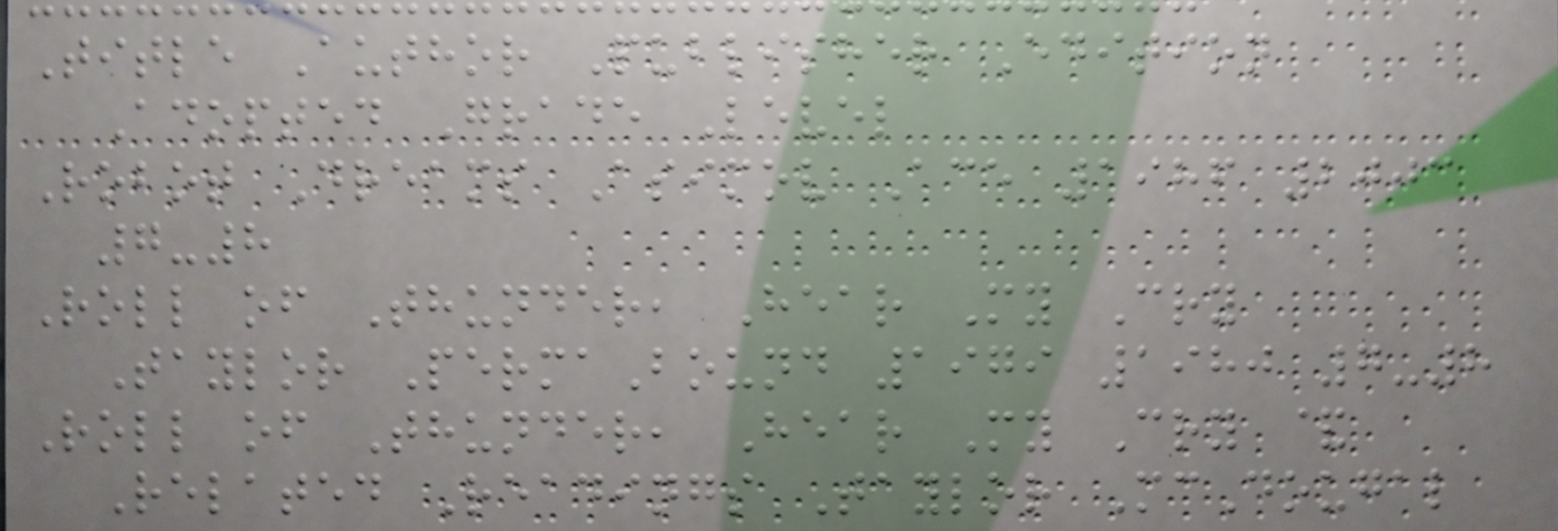Title Author Publisher Edition
Adopted Grade Level
Robot Dreams Asimov Ace 1986 2003
7-8
Roll of Thunder, Hear My Cry
Taylor PermaBound 1979 1980 7-8
Roll of Thunder, Hear My Cry &
Related Readings Taylor McDougal
